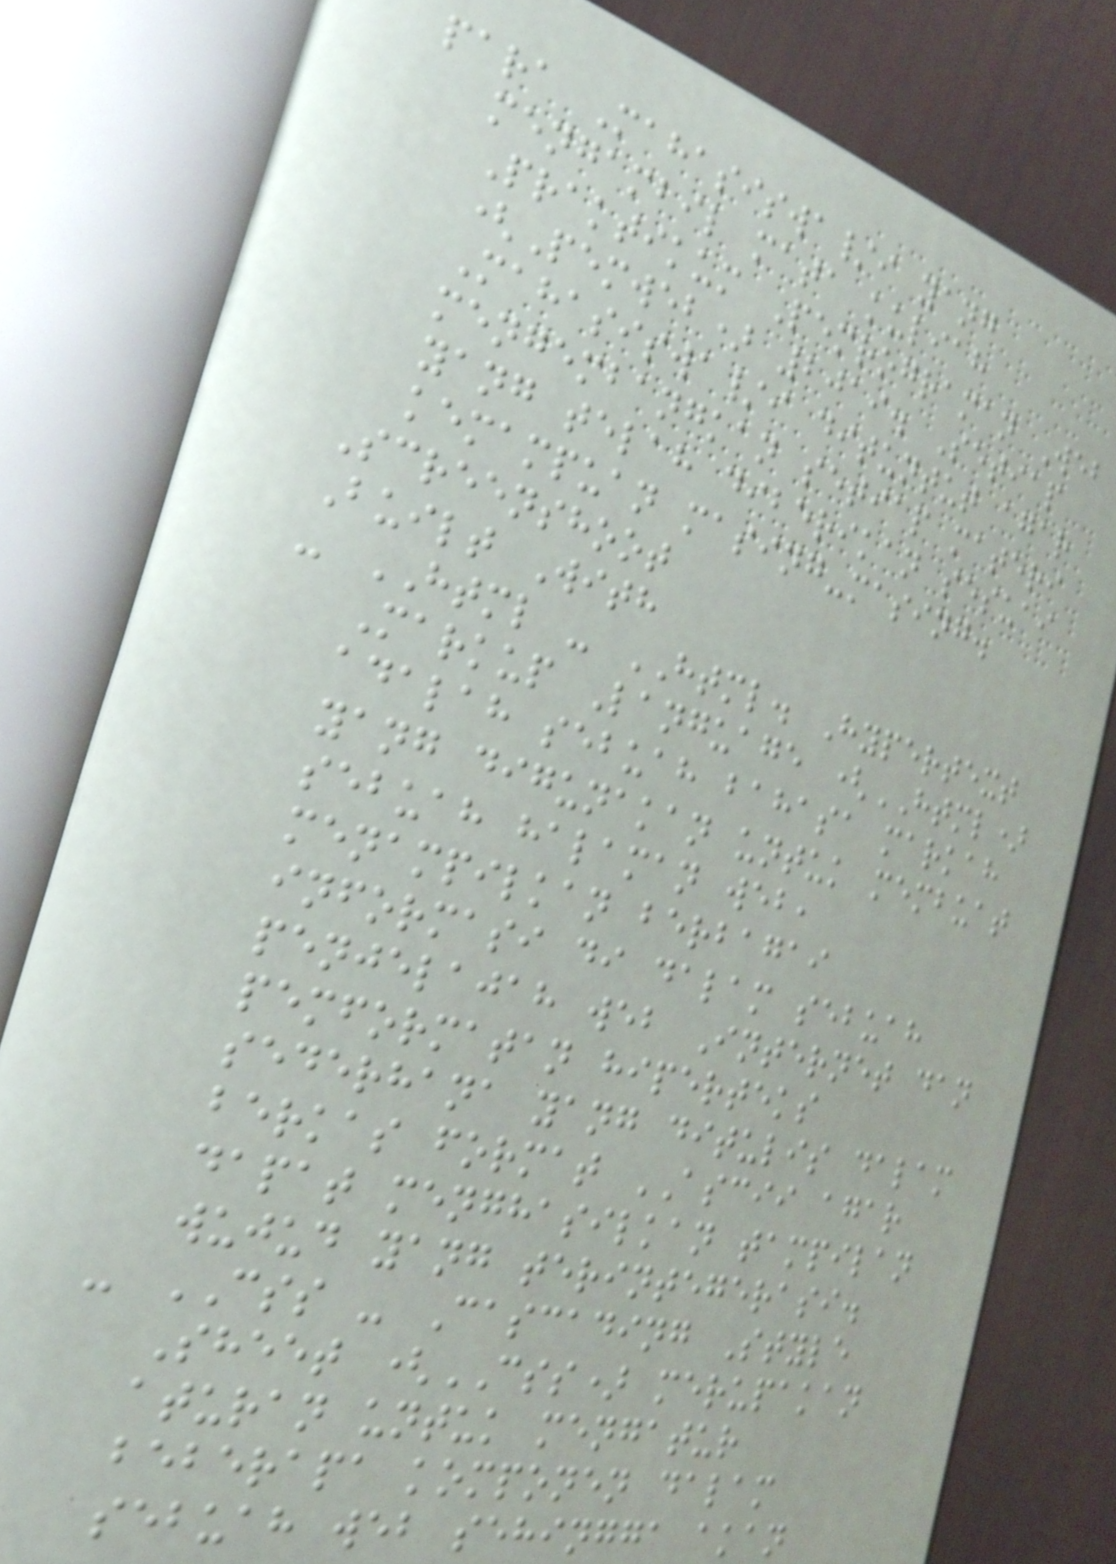para Mahasiswa/i yang
mengambil mata kuliah
Praktikum Pemrograman Web
(Pemweb) 2019. Setiap
Mahasiswa/i dituntut agar
mengembangkan setiap materi
yang telah diberikan sesuai
kemampuan masing-masing.
Screenshoot
Built With
- HTML - HTML. Hypertext
Markup Language (HTML)
adalah sebuah bahasa markah
yang digunakan untuk membuat
sebuah halaman web,
menampilkan berbagai
informasi di dalam sebuah
penjelajah web Internet dan
pemformatan hiperteks
sederhana yang ditulis dalam
berkas format ASCII agar
dapat menghasilkan tampilan
wujud yang terintegerasi.
- CSS - Cascading Style
Sheet (CSS) merupakan
aturan untuk mengatur
beberapa komponen dalam
sebuah web sehingga akan
